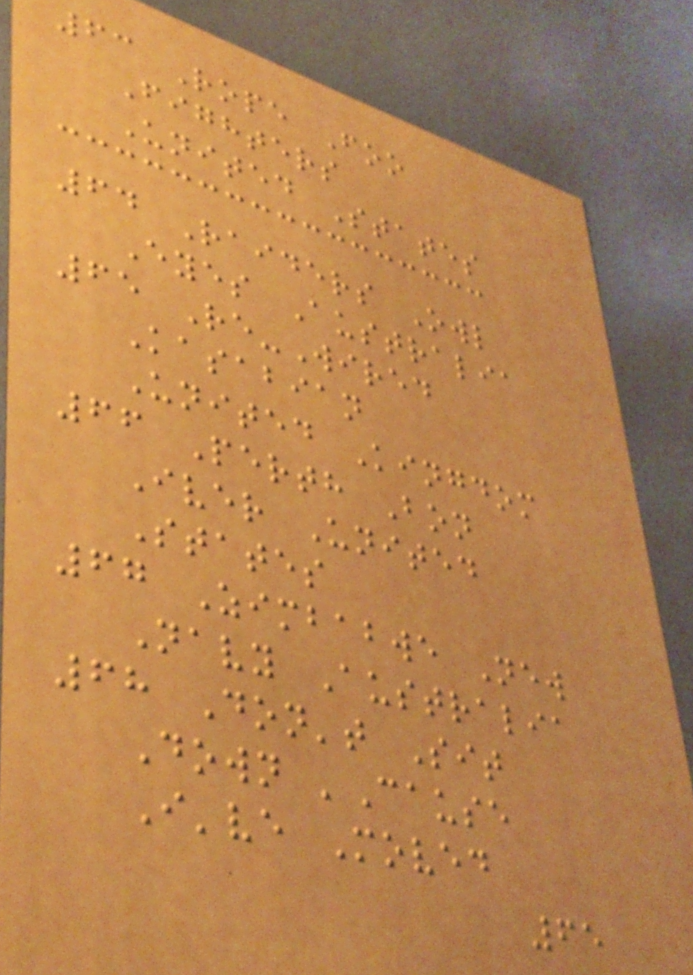63 Rope Foo
Fighters
United States
64 Raiders Owl
Eyes Australia
65 Re-Wired
Kasabian
United Kingdom
66 Perth Bon
Iver United
States
67 Zimbabwe New
Navy Australia
68 Don't Sit
Down 'Cause
I've Moved
65
